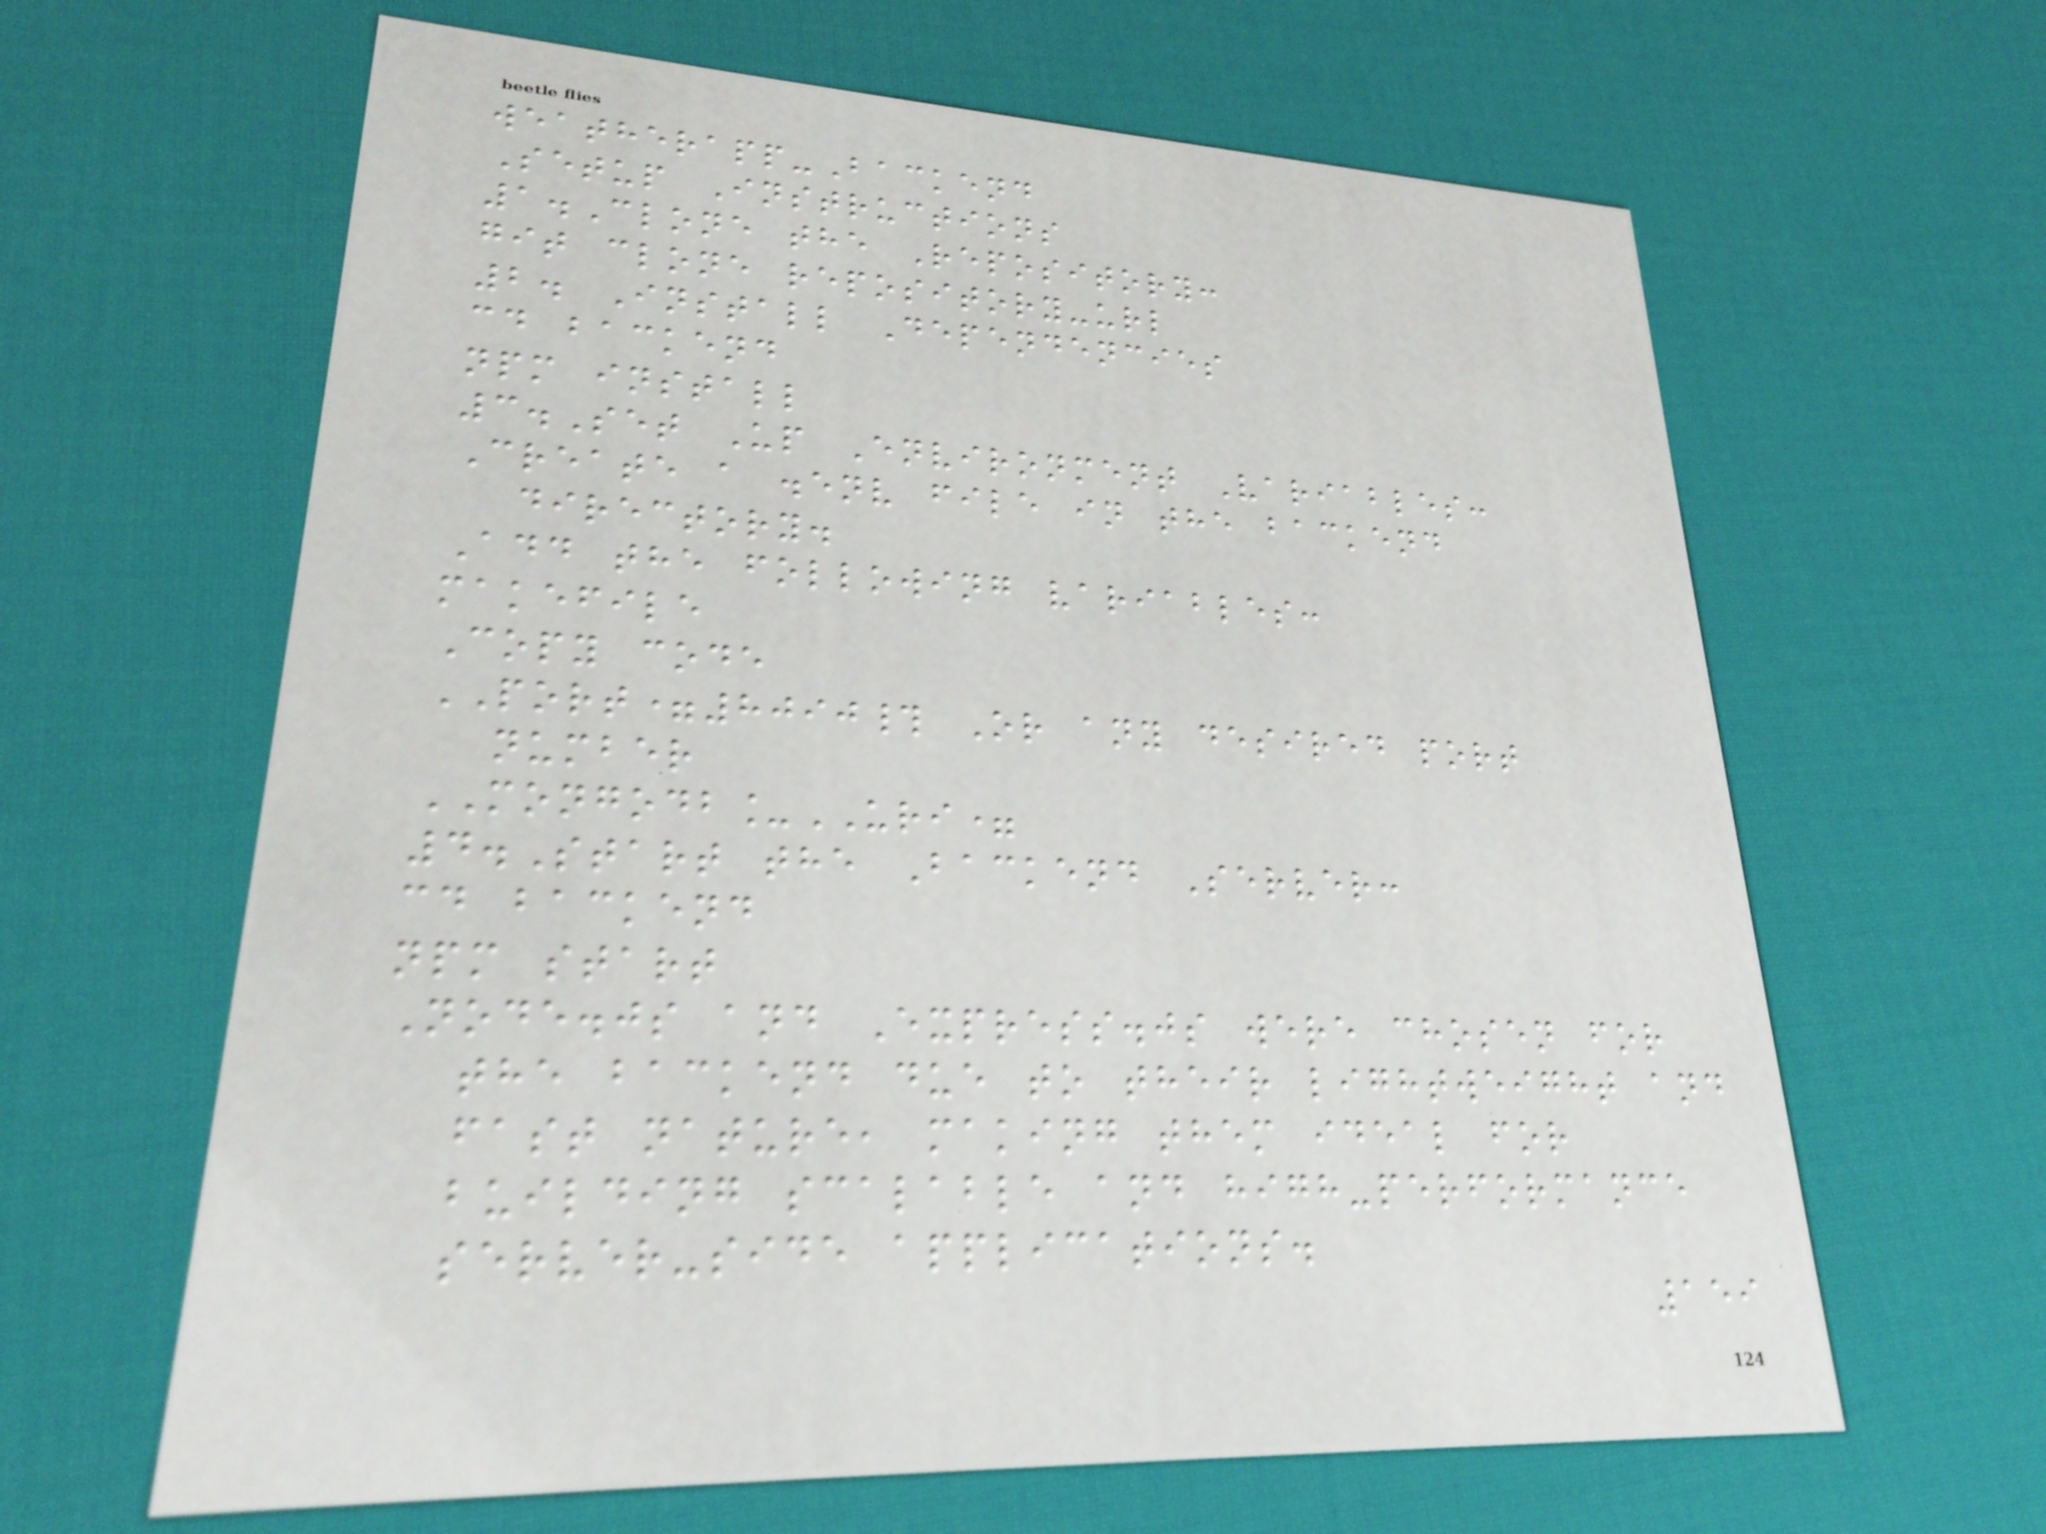weatherapp-Backend
Setup Instructions
1.Clone the Repository:
git clone repository-url
2. Install Dependencies
cd backend
npm install
3.Set Up Environment Variables:
Create a .env file in the backend
directory.
Add the following variables:
makefile
Copy code
PORT=8090# Or any desired port
number
MONGODB_URI=
4.Start the Backend Server:
cd backend
npm start
Node.js and Express.js were chosen for
the backend due to their lightweight and
fast nature, making them ideal for
building scalable and high-performance
server-side applications.
159
